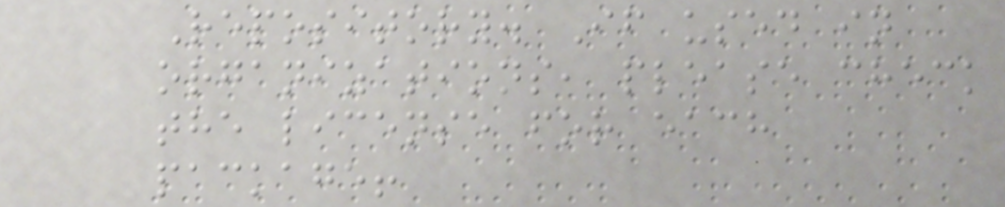Repository. If used in
organizations, please check
the license for each
package!
